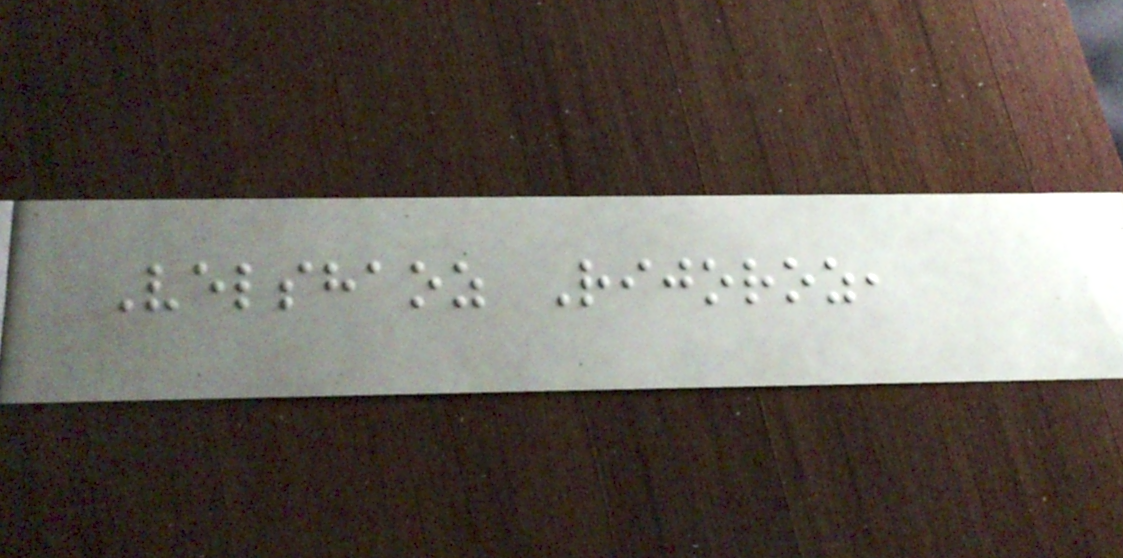Velshaoz Rijoroz,
